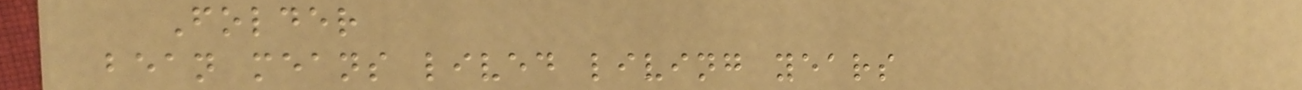Folder
bean means lived living years
